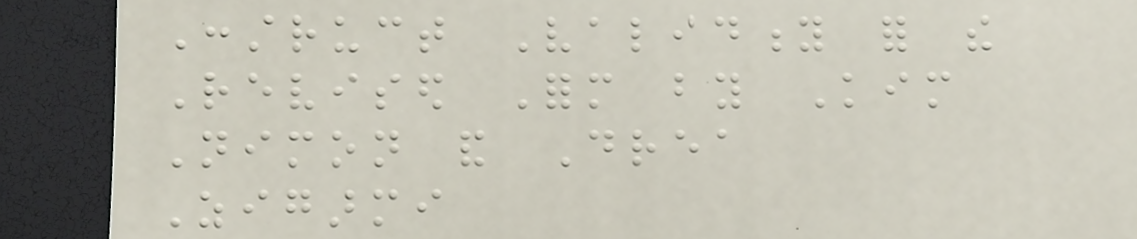Construct Validity for the
Revised Form by Kim
Nimon and Drea
Zigarmi
